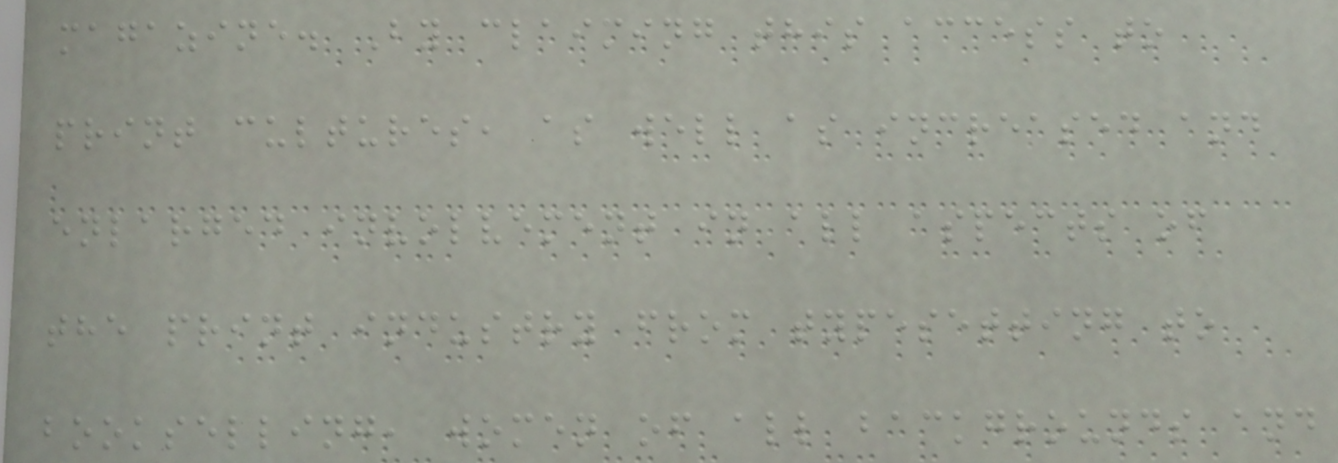magazine. By claiming this access to
print cultures, as well as increased and
enlarged involvement in all aspects of
the print industry from typesetting to
bookselling, women of all backgrounds and
